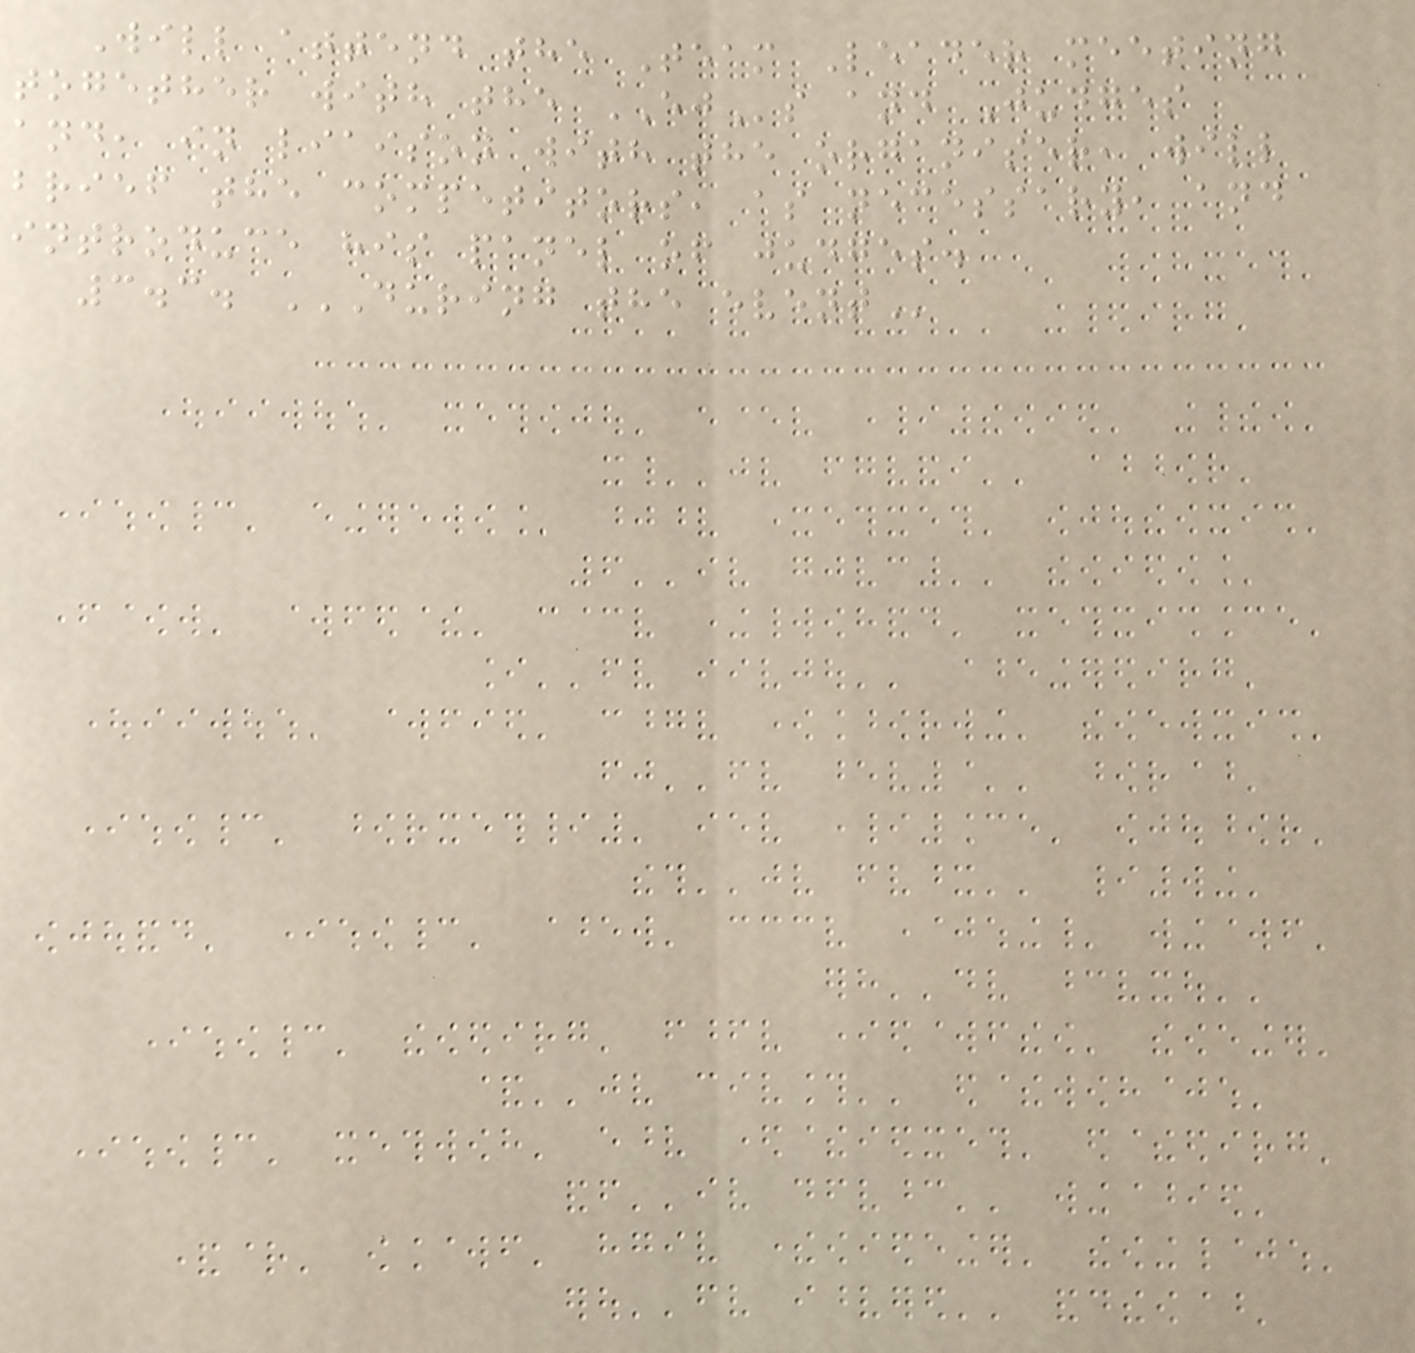Will attend the Team Leader meeting
together with the EJs and Judges
and, in liaison with the organiser, will
brief the competitors, as necessary, and
introduce his panel of judges.
3.3. DURING THE EVENT
